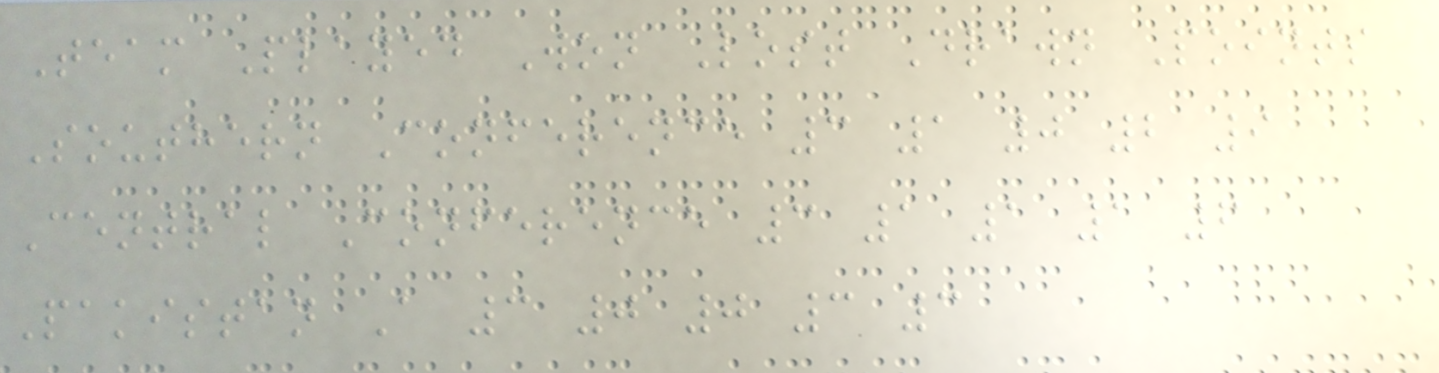Team Played Won Lost Drawn Points
Southern Conference 3 1 0 2 9
Central Conference 3 1 1 1 6
Pakistan A 3 0 0 3 3
